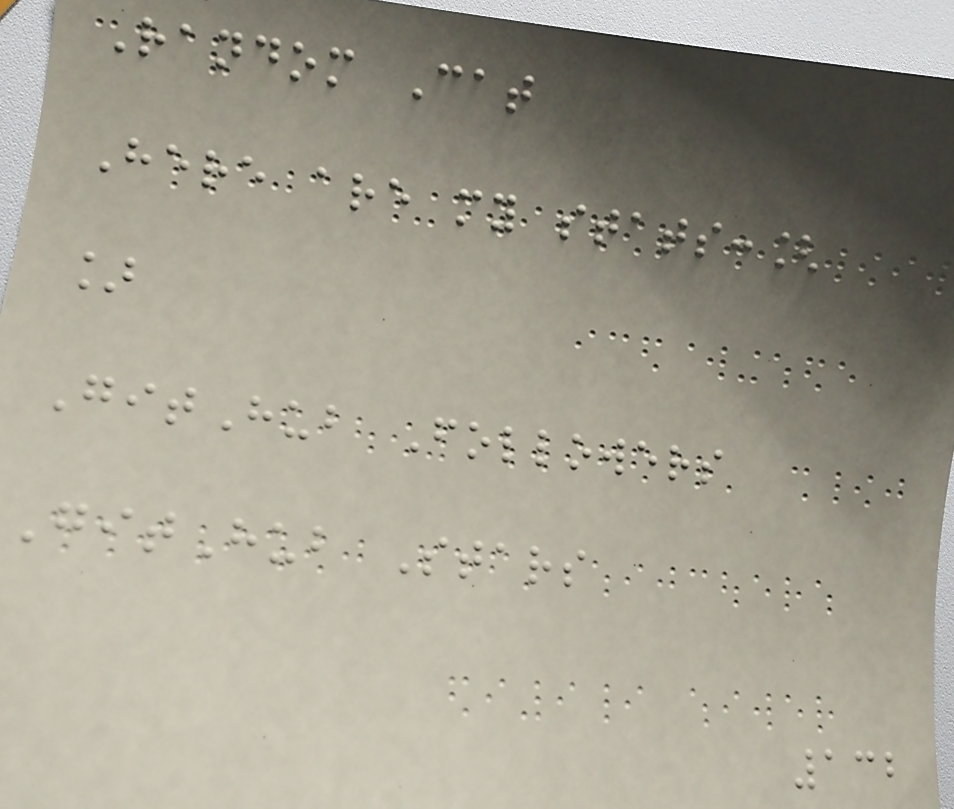Random Cat
Here are my stats:[
]
GitHub Followers
GitHub Stars
132
